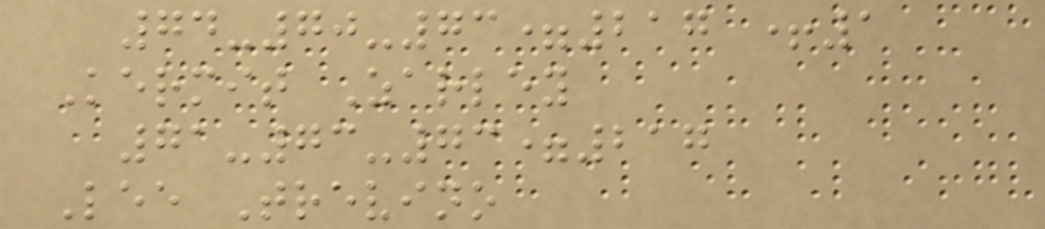74-70-73=217 +1
Kermit Zarley
71-73-73=217
Lee Trevino
